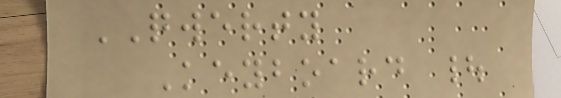QWERTY
Keyboard |
